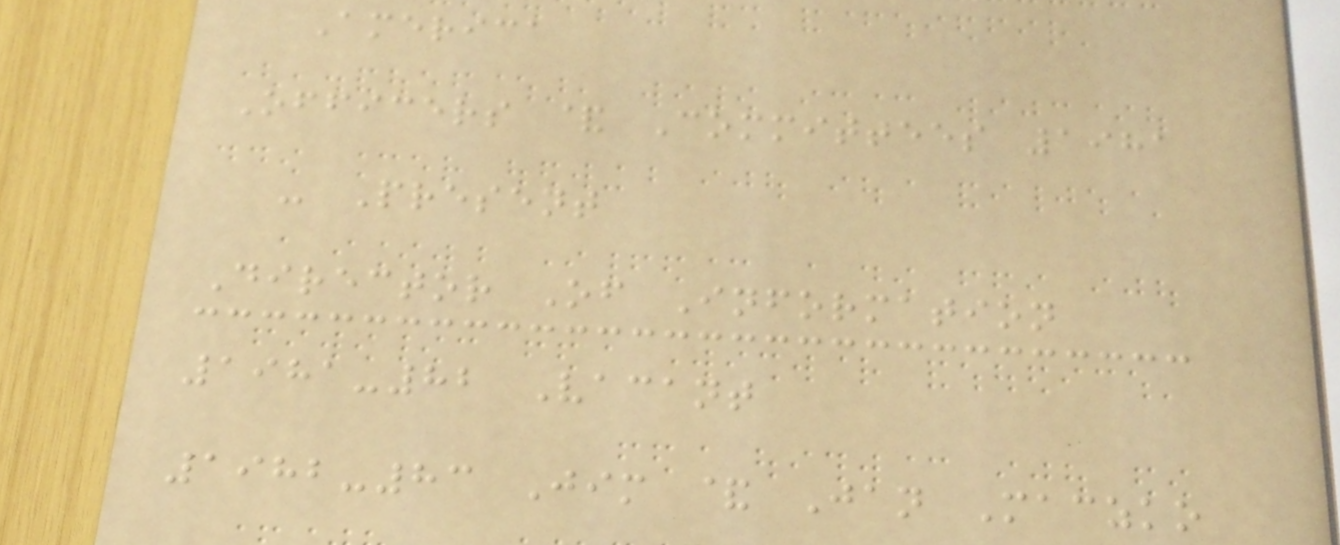America
Officers & Committees 1981
- Present
Director Of Information
1981-82 Vacant
1982-83 Jim & Jan Maczko
